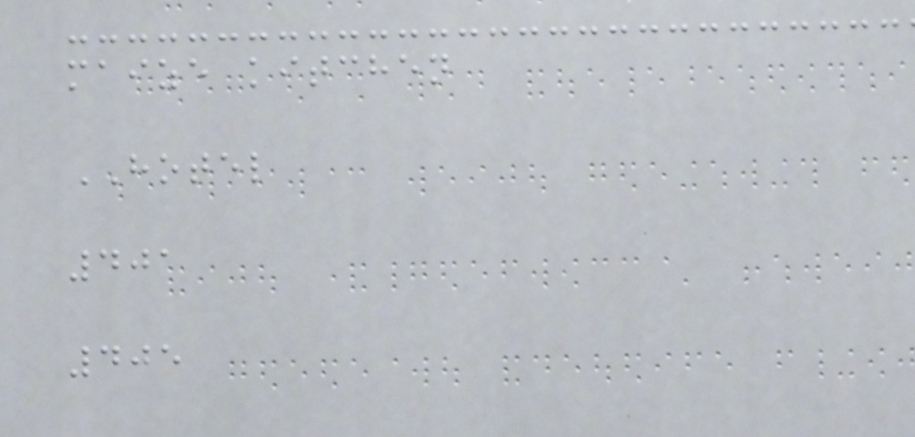maize kitchen
HOTEL
401
405
